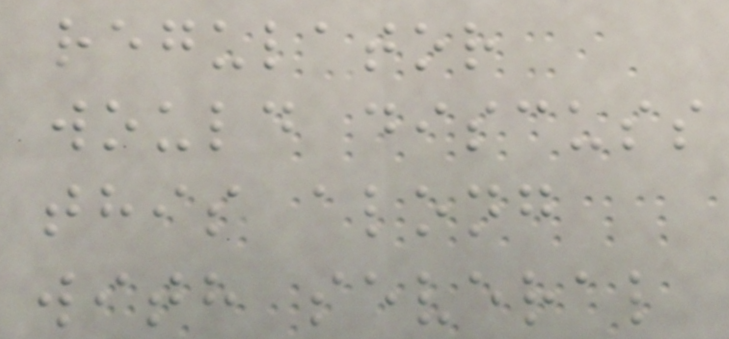regulator
would discuss
this along
with several
